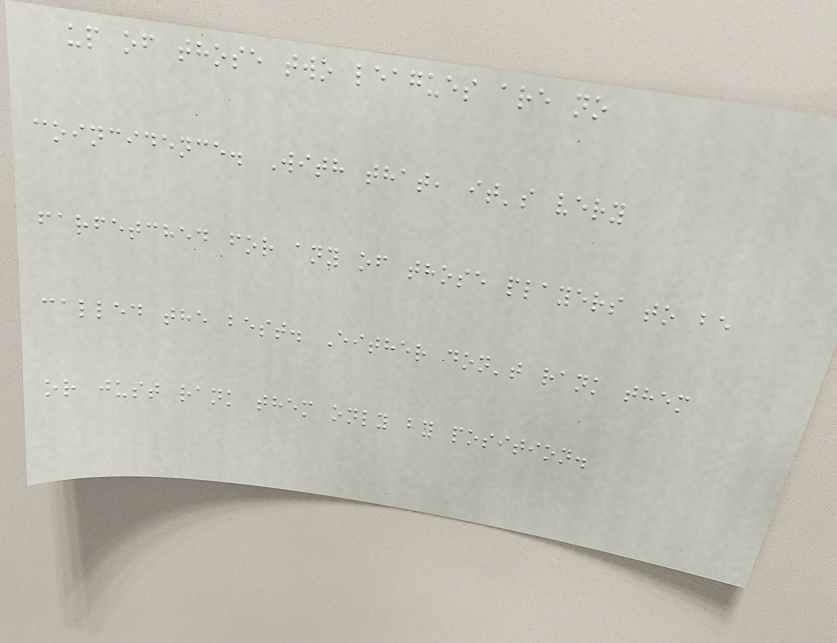up of those two leagues are no
coincidence. With that, it's very
farfetched for any of those players to be
called the best. Either don't rank them
or just rank them only by position.
